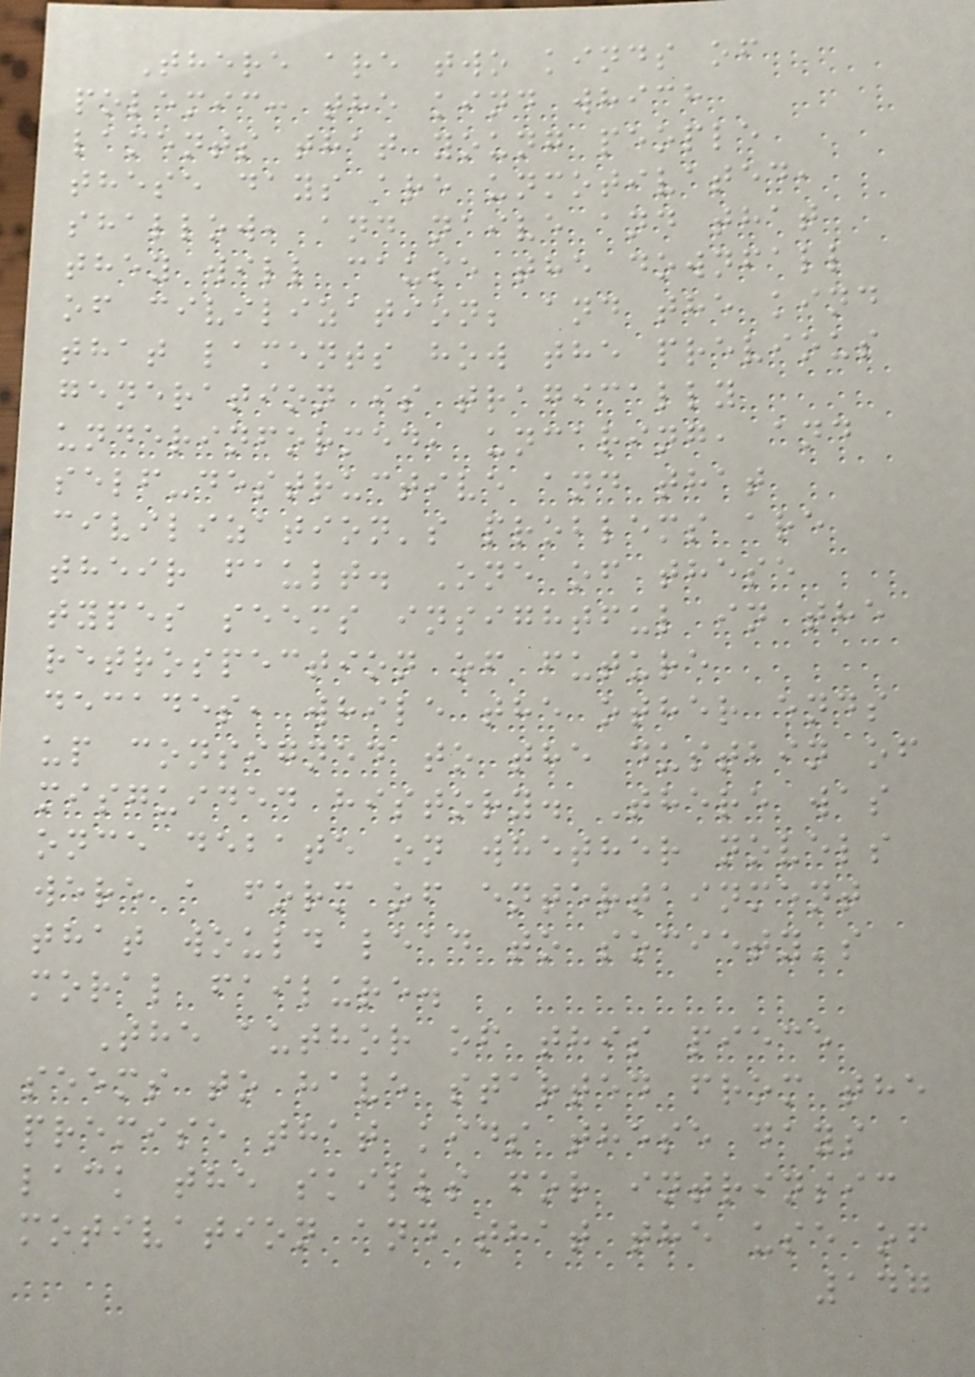There are two kinds of
polemic: the kind which
laments that young people
these days are unmotivated,
shallow, and naive and that
they will cause the downfall
of civilization; and the kind
that laments how the previous
generation is tragically
underinformed, uncaring, and
self-destructive and that
civilization's problems are
their fault. One of these
types seems insightful in the
retrospection of future
decades, while the other ends
up consigned to the dustbin of
misguided history. There was
once debate on whether novels
were a form of entertainment
that would lead to society's
moral failure.
The author of this piece
seems to have started from the
premise that kids these days
lack the skills for intrinsic
motivation and that the use of
147
